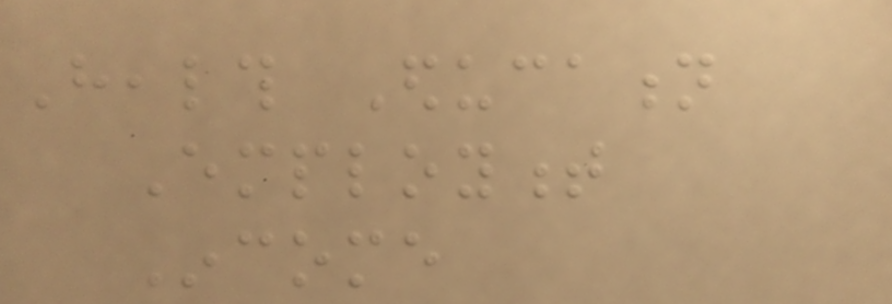Health Education
Employment
Income
